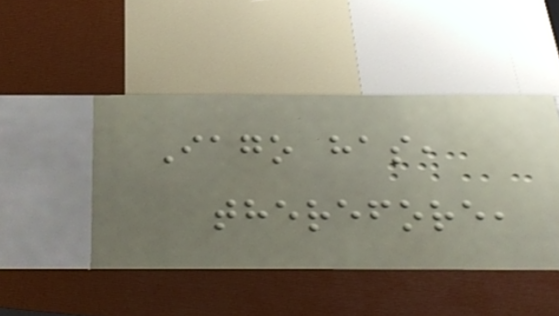Iago has,
therefore,
